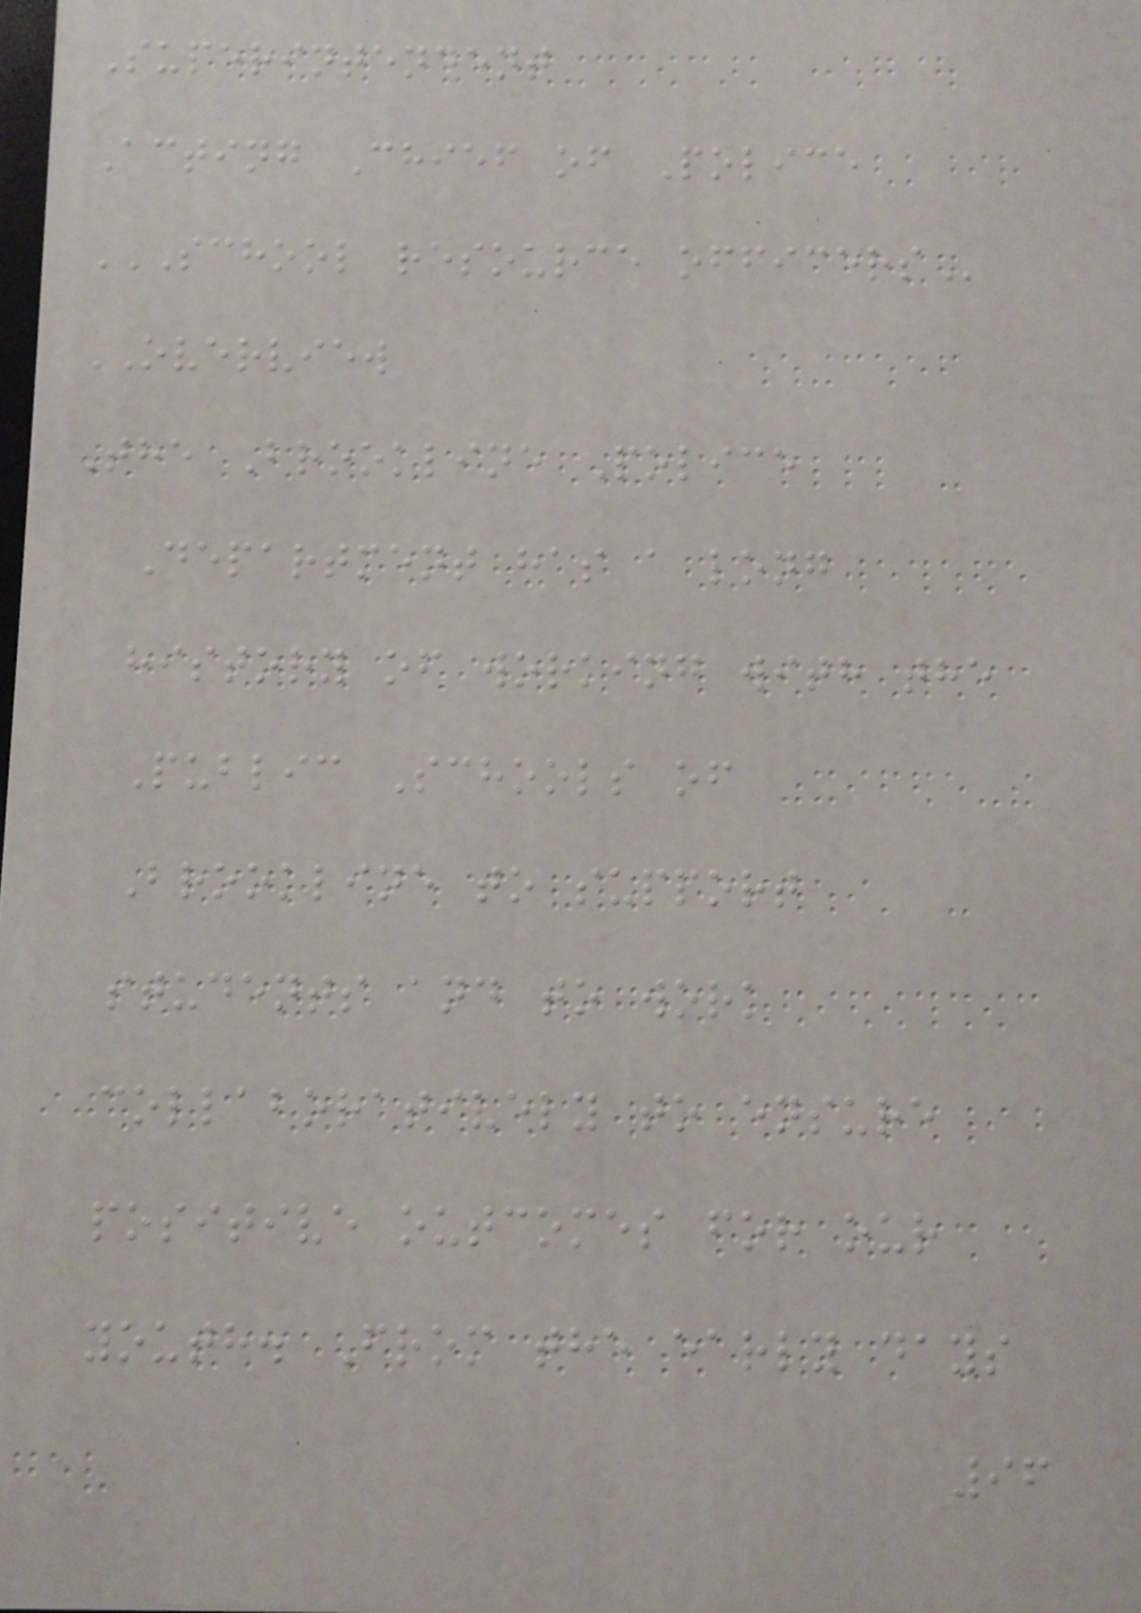Superintendent
Acting Chief of Police
SCHOOL RESOURCE OFFICERS
OVERVIEW
The Brookline Police
Department has a long
history of working with the
Public Schools of
Brookline to support
students and to work
collaboratively to ensure
positive outcomes for our
youth. From the early days
96
